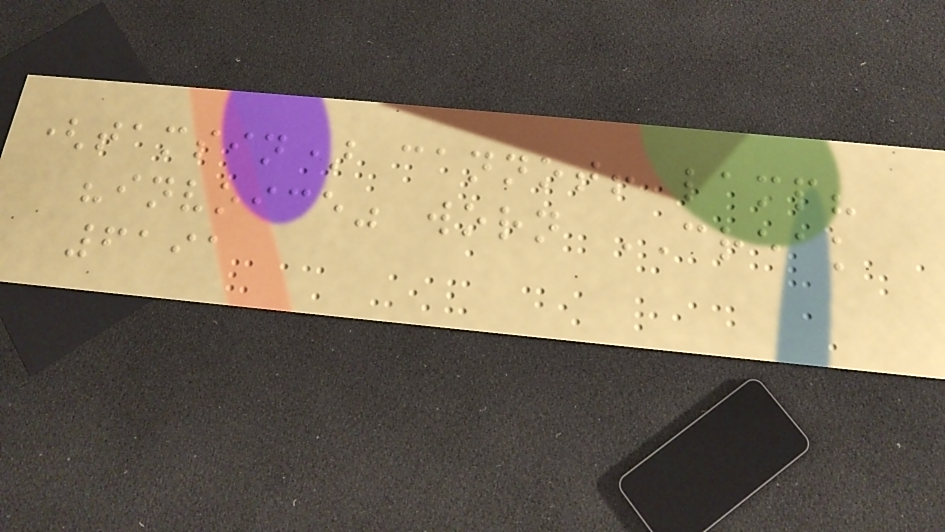(tamsin) cannot! lamp?
"invoice" worn CREAK
6191
